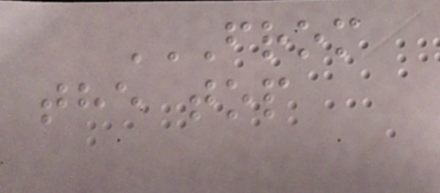FROM
THE TOP
